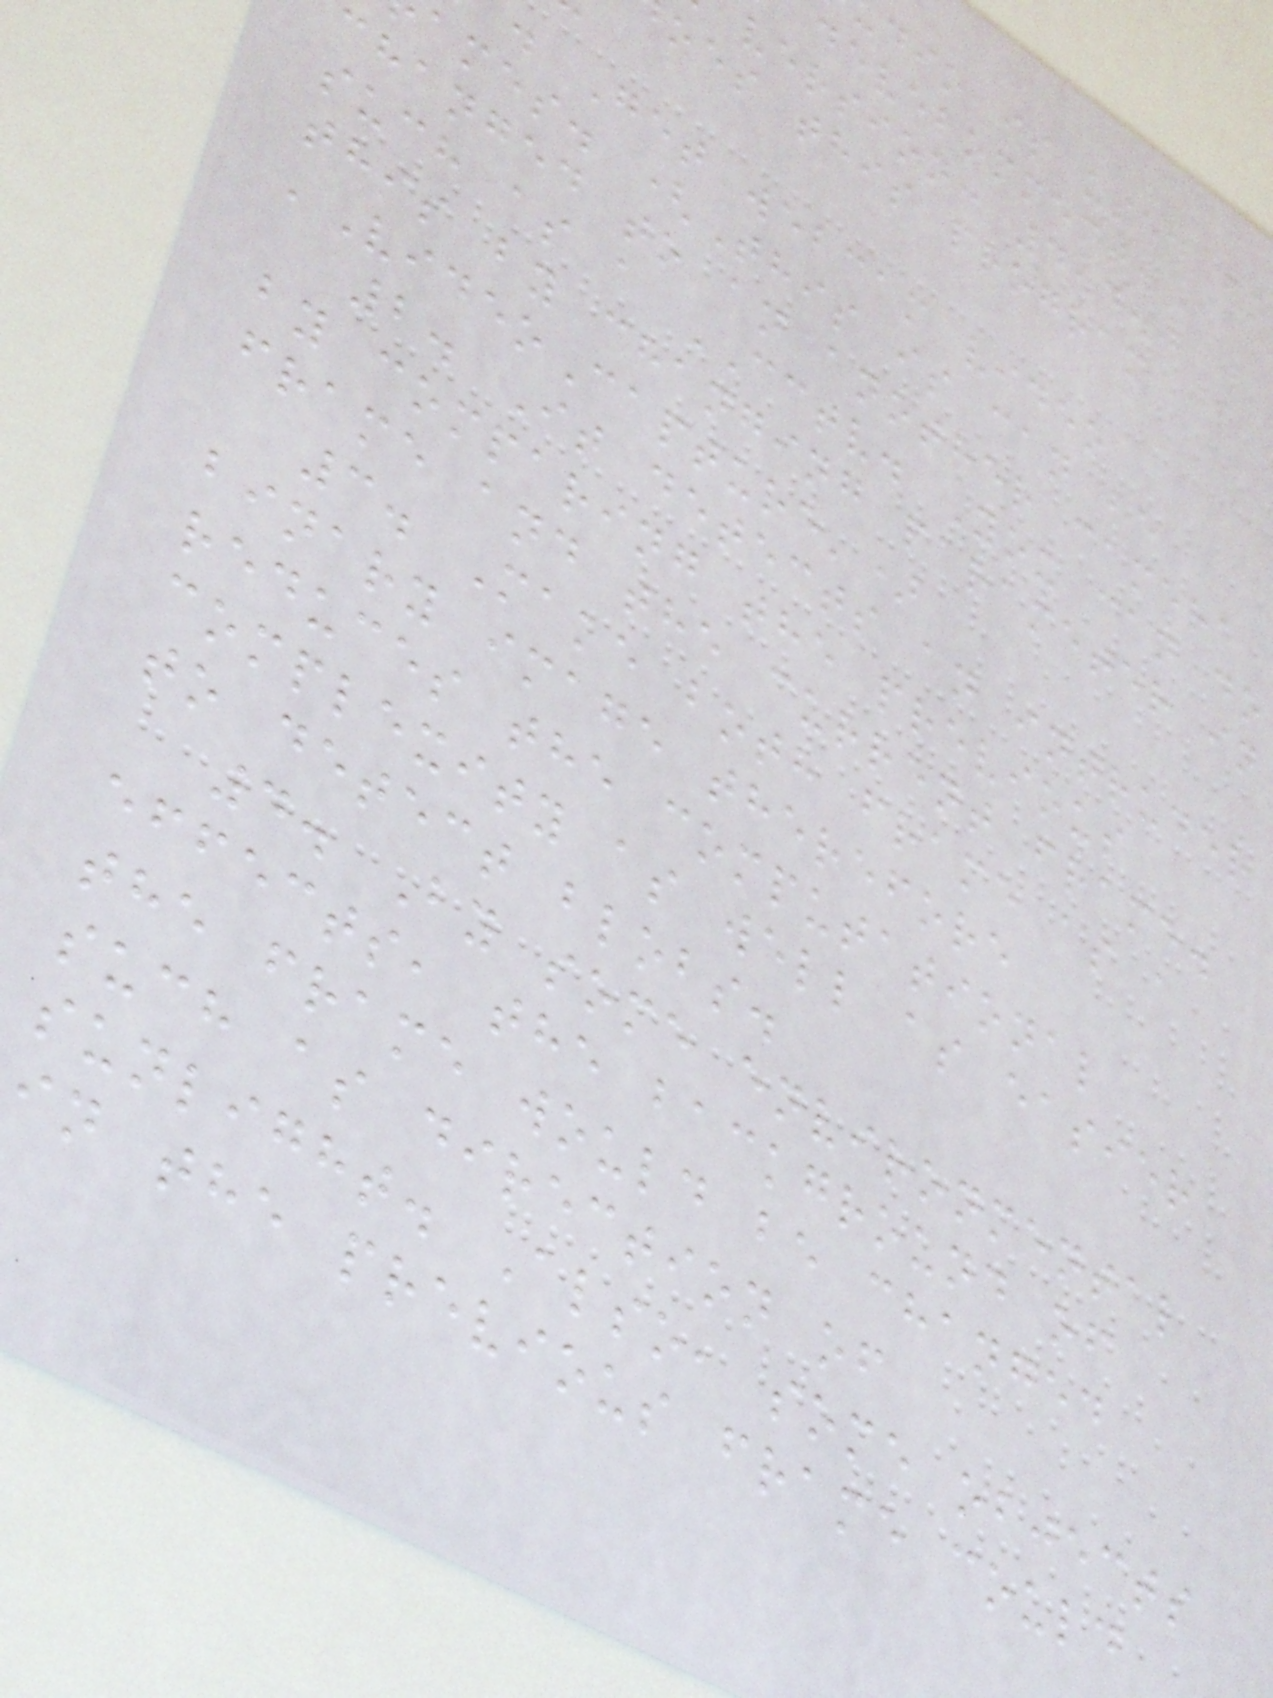dio is used fo
development.
version: 4.4.0
oes this program
. Get webcam video
ames. (This is can be
changed to an another camera
such as a CCTV. You can do
this by changing parameter in
'VideoCapture')
2. It detects an intruder
by comparing the previous
frame and the current frame.
3. Make both frame as a
binary image therefore
reduces the computational
complexity as well as easier
to detect blobs.
4. By some environmental
effects, the background of
the frame would be changed
such as direction of
sunlight. Also, some objects
in the previous frame could
